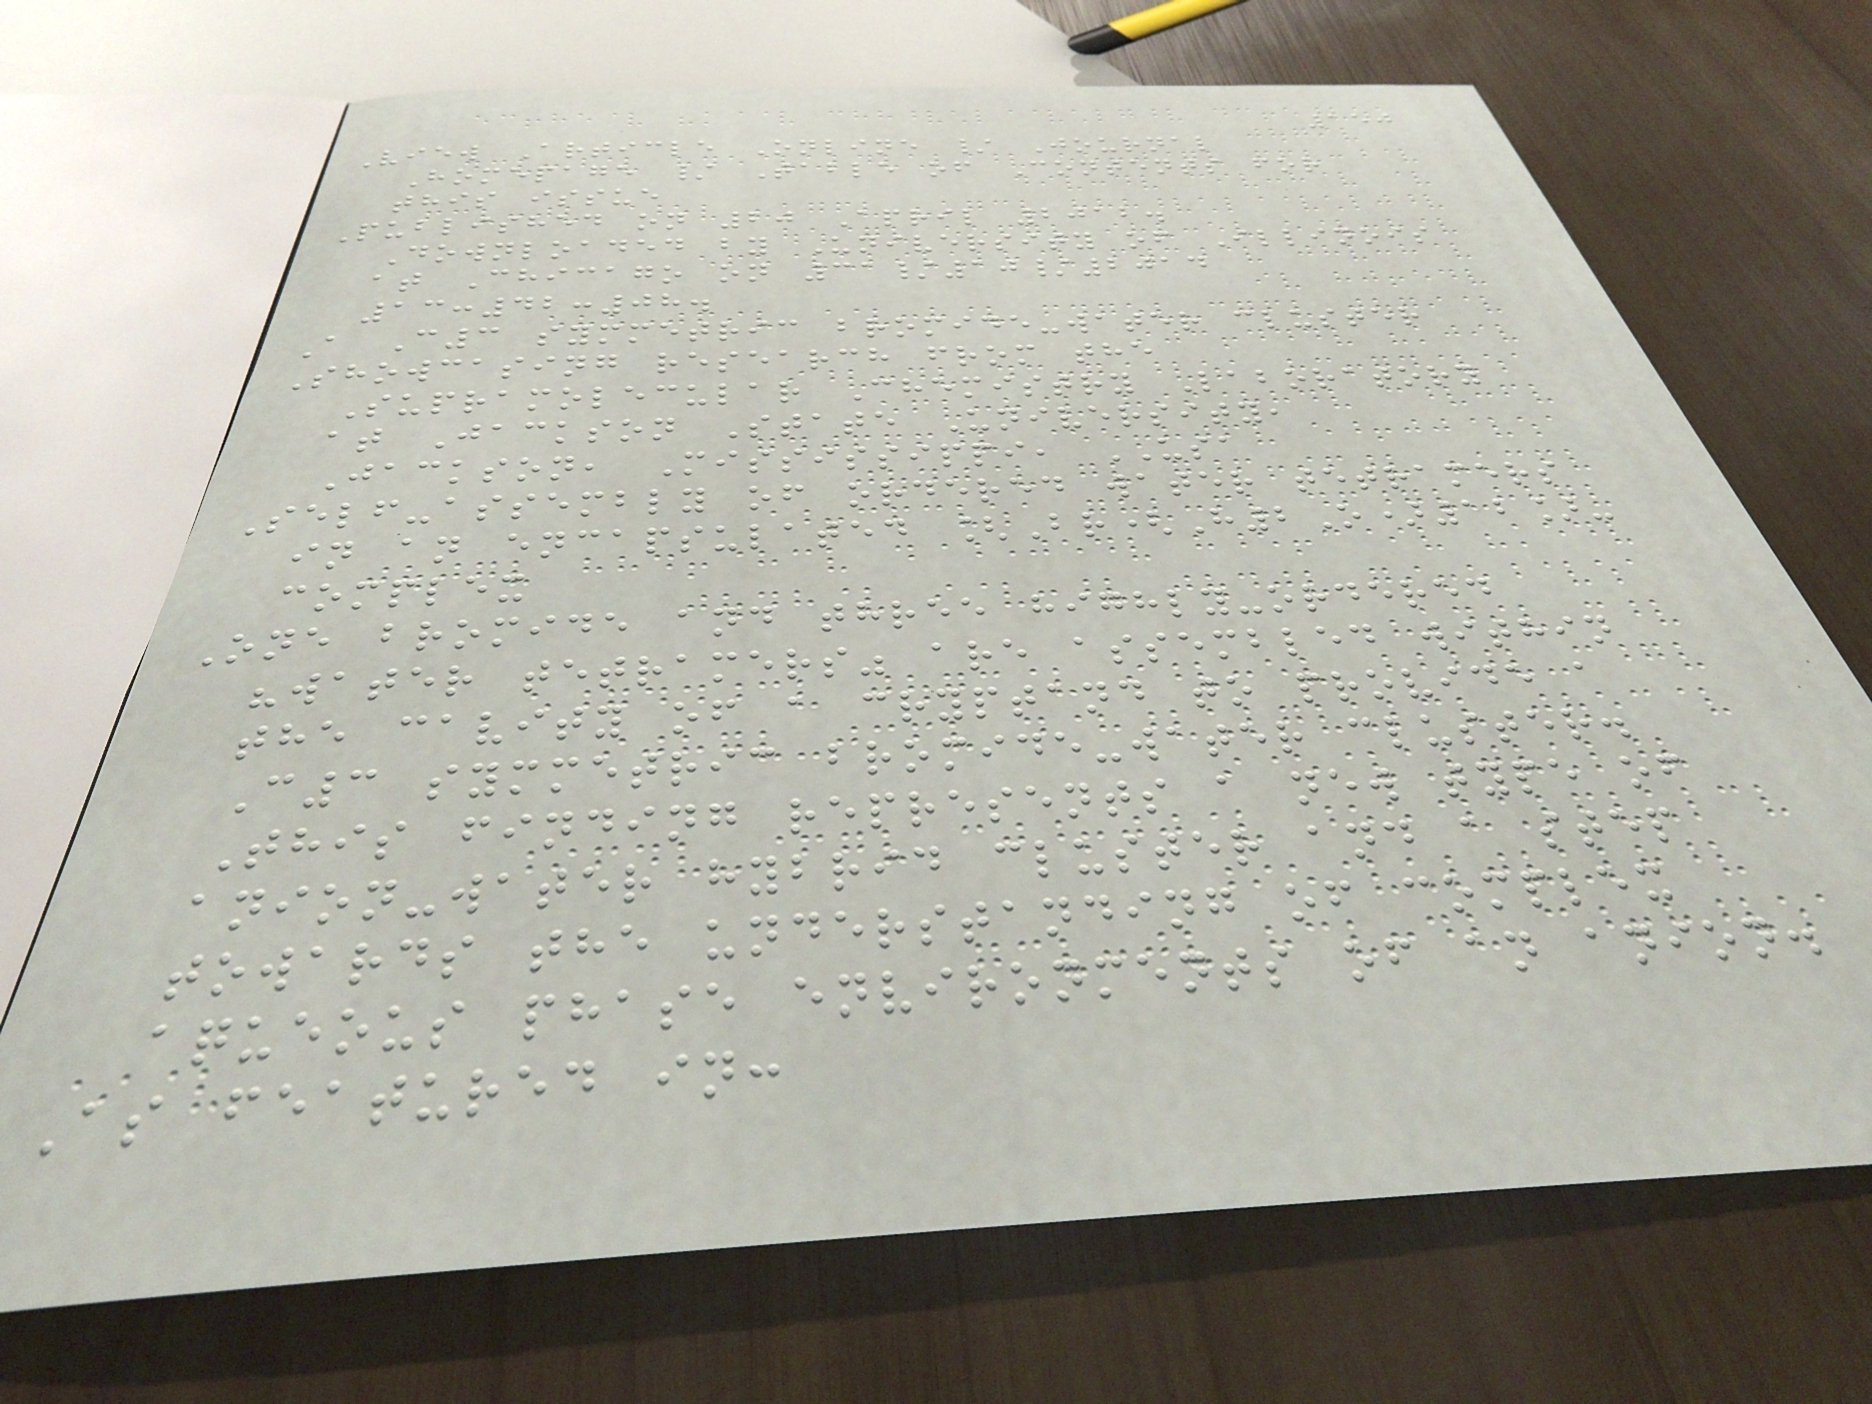150
View Article Online / Journal
Homepage / Table of Contents for
this issue
Published on 20 April 2012.
Downloaded by University of Illinois
at Chicago on 31/10/2014
13:42:08.
A C3 symmetric bromide-water cluster
Showcasing research from the
Supramolecular Chemistry Laboratory
at Jackson State University,
Jackson, Mississippi, USA
Self-assembly of ordered water tetramers
in an encapsulated [Br(H2O)12]-
complex
One bromide and three highly-ordered
"water tetramers" are assembled within
the cavity of a cryptand to provide a
C3 symmetric bromide-water cluster.
This finding represents a new type of
anion-water hybrid cluster and a step
towards the understanding of complex
aqueous phase environments of an anion.
As featured in:
